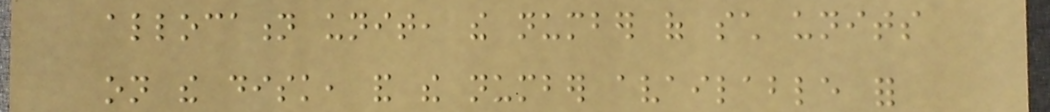allocation unit, the number of such units
on the disk, and the number available for
